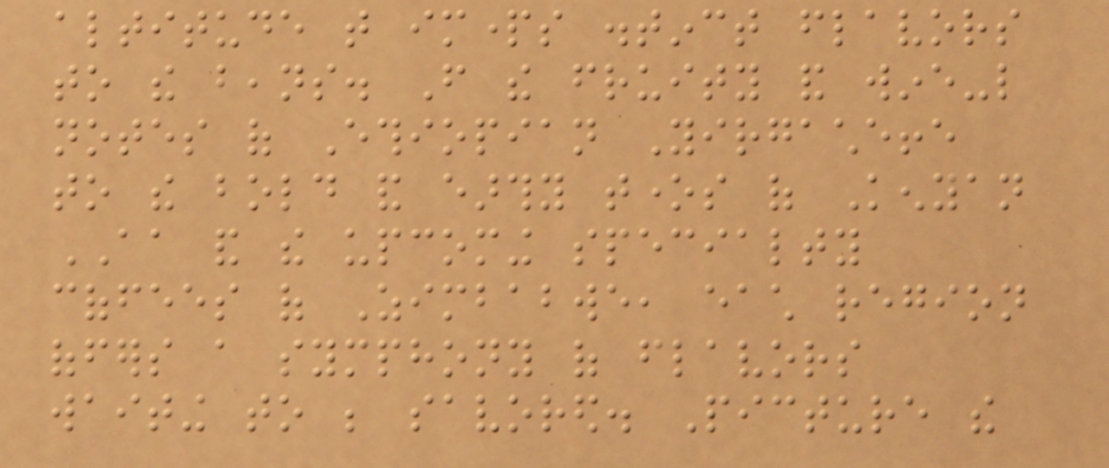altitude that imparts distinct flavors
to the beans. From the fruity and wine-like
notes of Ethiopian Yirgacheffe
to the bold and earthy tones of Kenyan
AA and the upcoming specialty
coffees of Zimbabwe, each region
offers a symphony of flavors
waiting to be savored. Picture the
